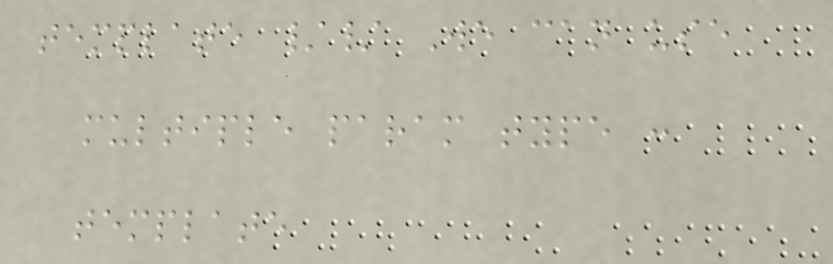template // We can use
multiple param type :
template
